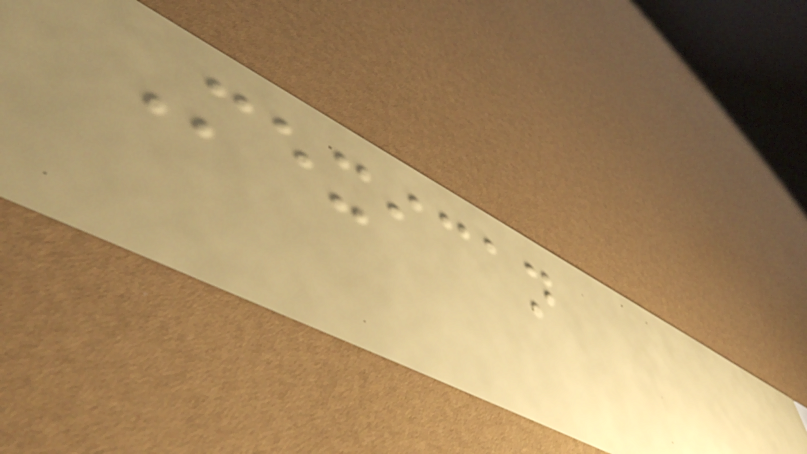Mexican
